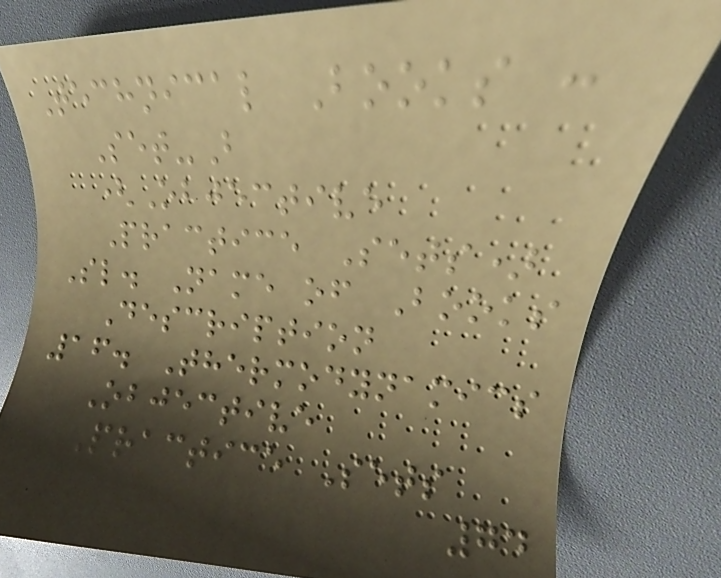Technical Books :
Set-B
(Objective
Practice Sets)
Sl. Name of Books
Description
16. Thermodynamics
Objective
Practice Sets
74
